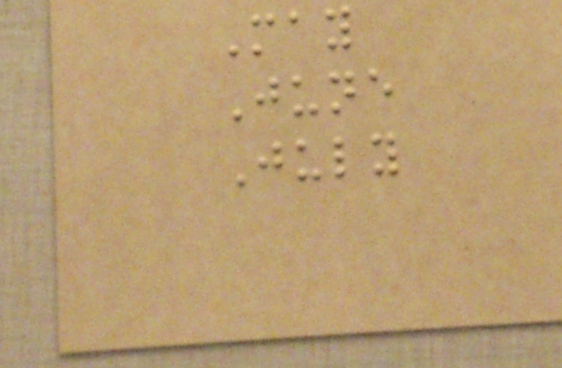May
June
July
